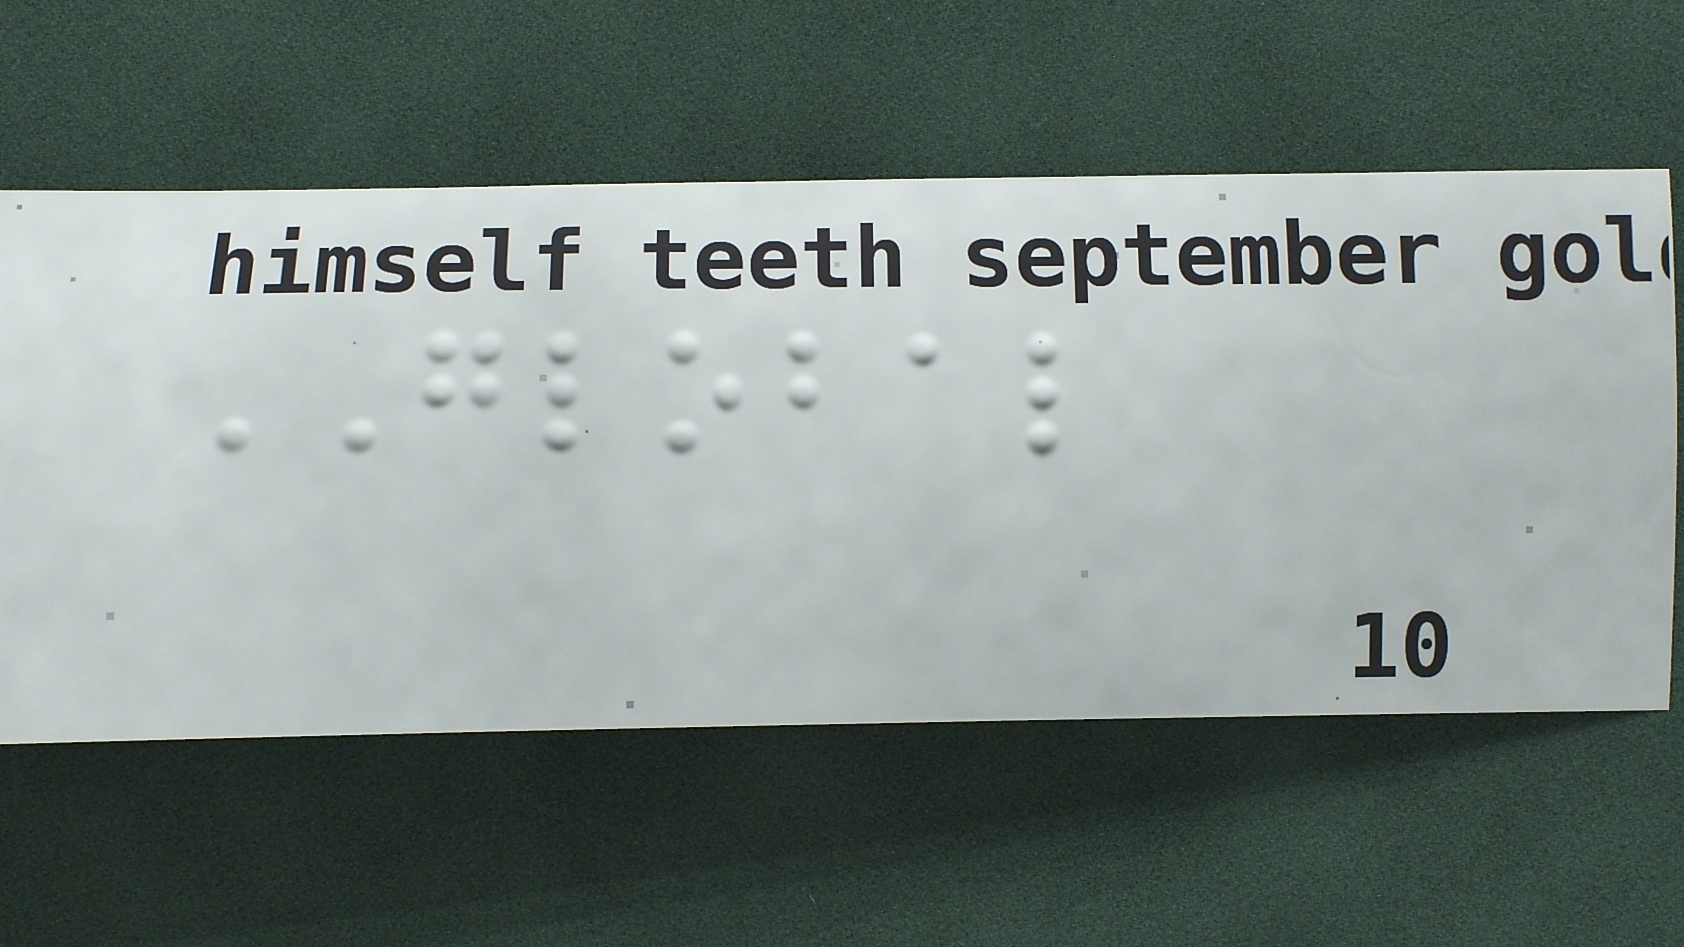GLOBAL
